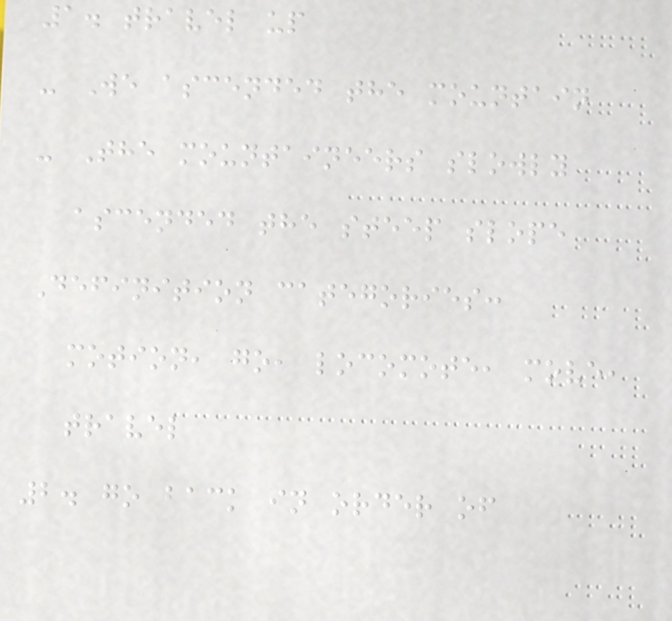1. travel up
- We ascended the mountain
- The mountaineers slowly
ascended the steep slope
Definition categories:
motion, go, locomote, move,
travel
2. go back in order of
